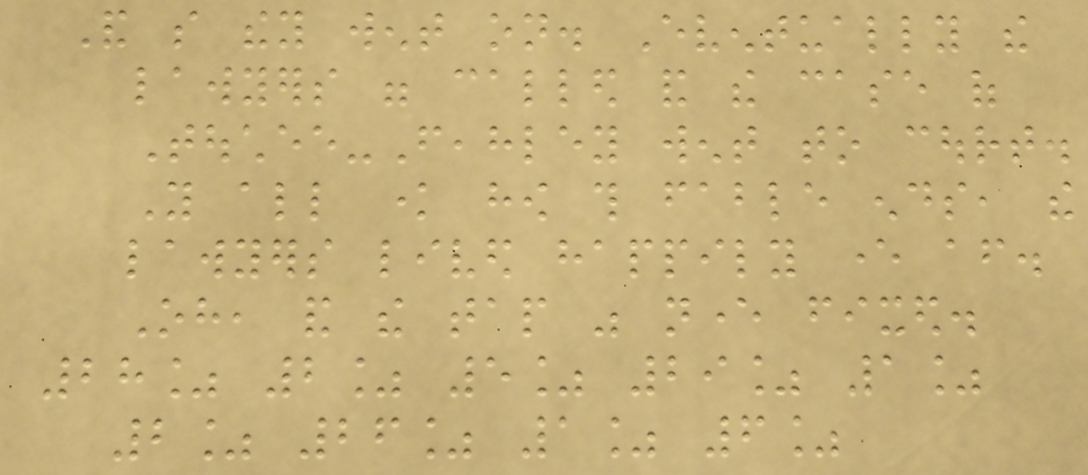And so they went on. Eventually the
lawyers were called and the case of
Touchee-Feahley went to court.
You all know how this fable ends, the
lawyers lived happily ever after.
Oh, and the tap was never fixed.
28% 2% 5% 29% 1%
2% 26% 1% 6%
